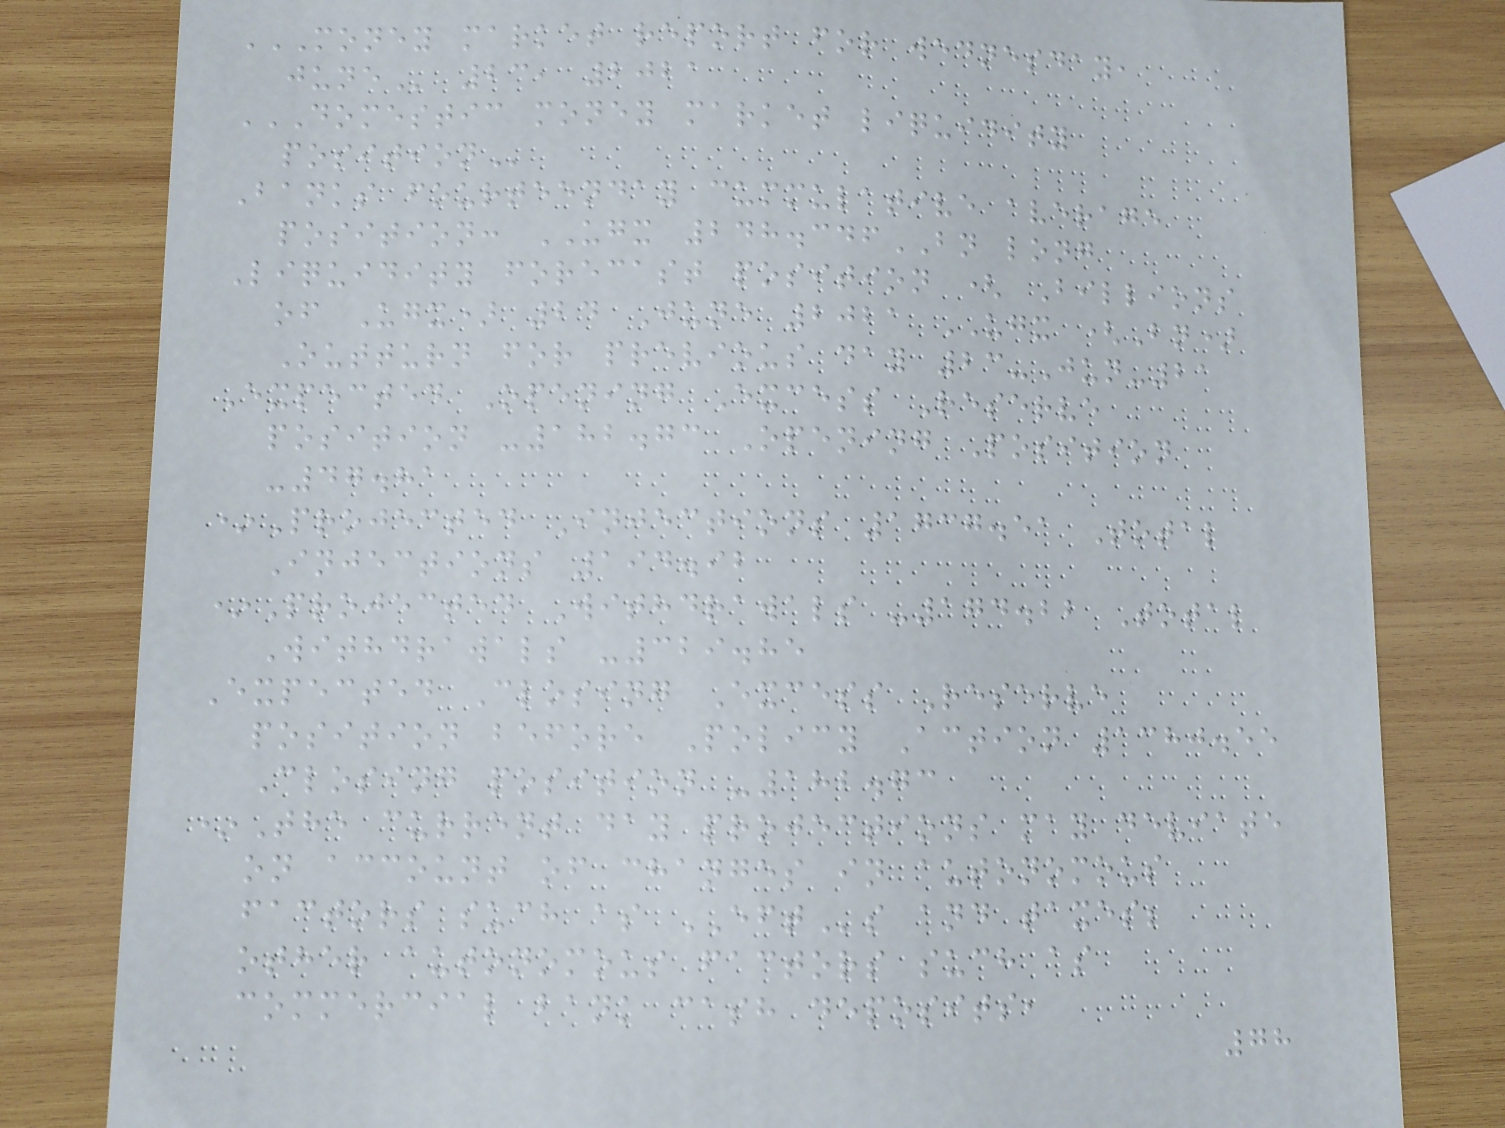MONEY MARKET REPORT FOR WEDNESDAY,
JUNE 23, 2021
DOMESTIC MONEY MARKET LIQUIDITY
POSITION
Banks fourteenday cummulative average
position: UGX 248.346BN long
Liquidity forecast position ( Billions
of Ugx) 24 June 2021 UGX (Bn)
Outturn for previous day 23-Jun-21
Expected Opening Excess Reserve
position -182.73 Opening Position
-47.81
*Projected Injections 1737.51 Total
Injections 194.92
*Projected Withdrawals -174.22 Total
Withdrawals -329.85
Expected Closing Excess Reserve
position before Policy Action 1380.55
Closing position -182.73
*The current day projections may deviate
on account of changes in autonomous
factors such as EFTs and taxes;
other autonomous factors such as
commercial bank cash deposits,
78
